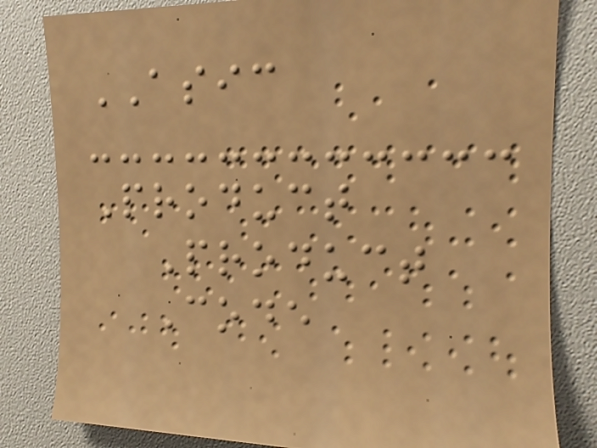ASIC
Product
Product
Code
